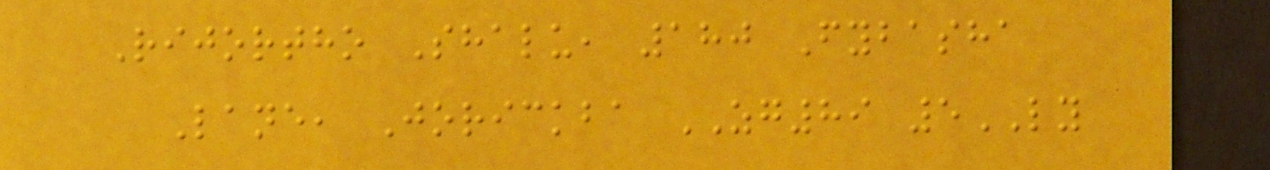Rijortho Shalu, 180 Fybasha
Lane, Jorickba ZG89 5LY
